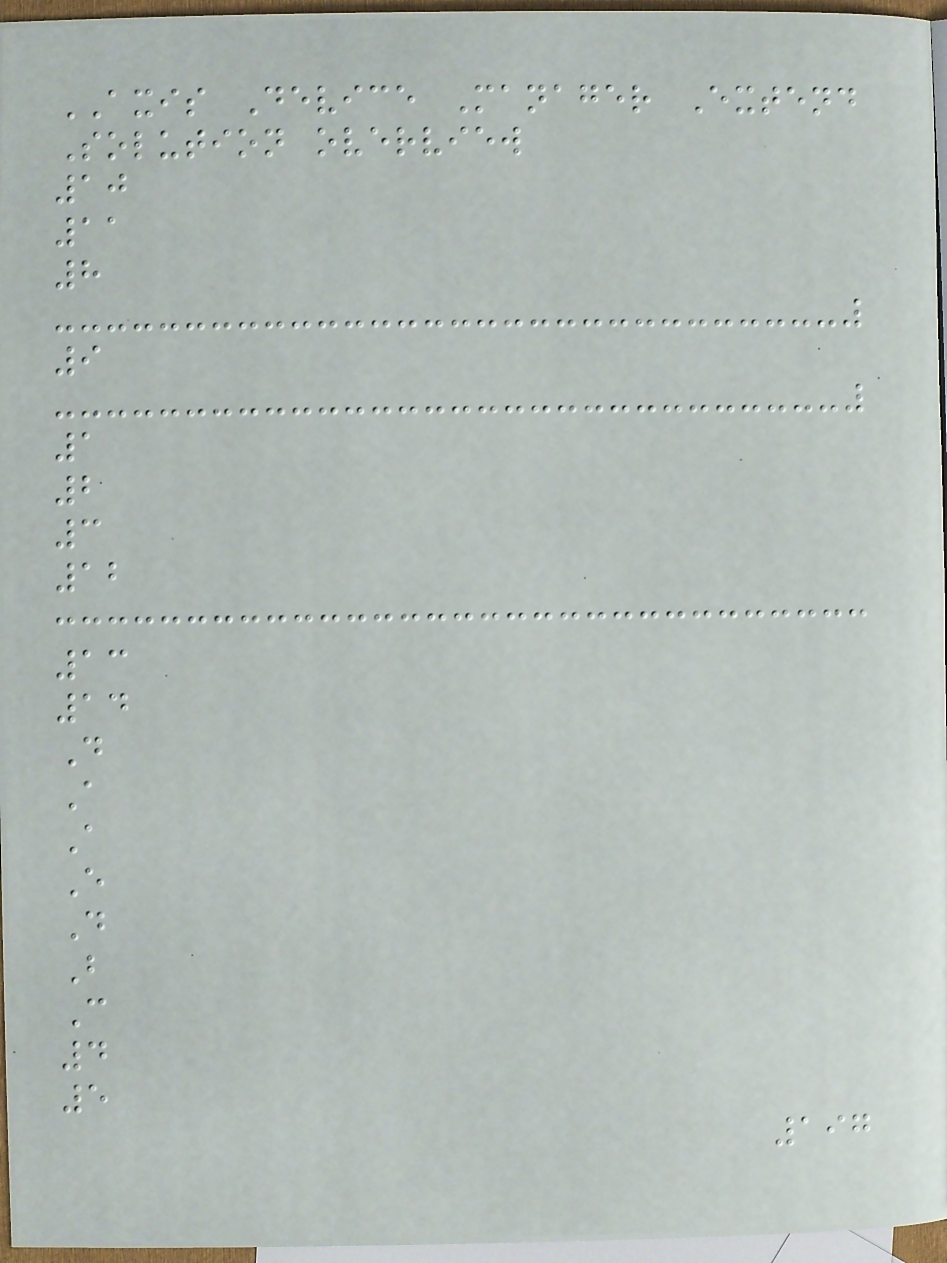AXIS Device Manager Extend
Solution overview
10
11
8
9
1
2
3
12
13
14
D
A
A
E
D
B
C
4
5
197
